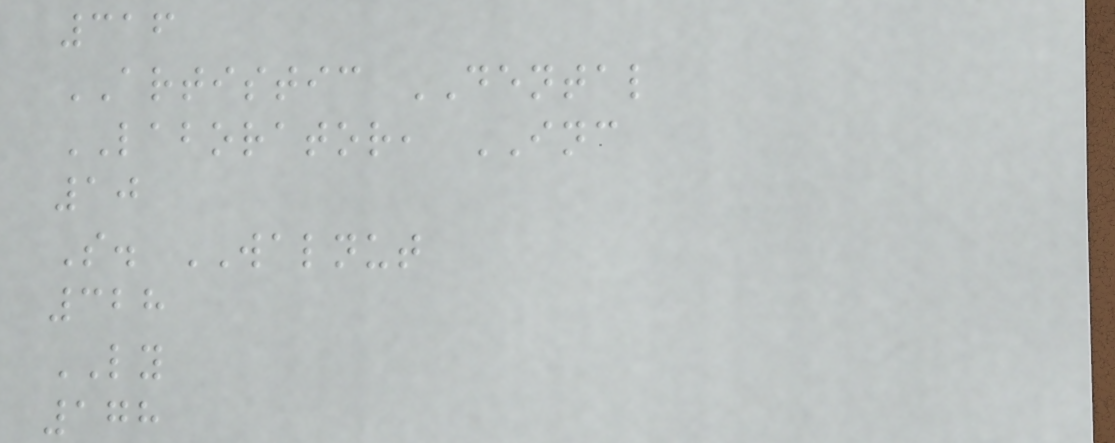316
ARTISTIC DENTAL
LABORATOR, INC
10
S. WALNUT
328
LY
178
